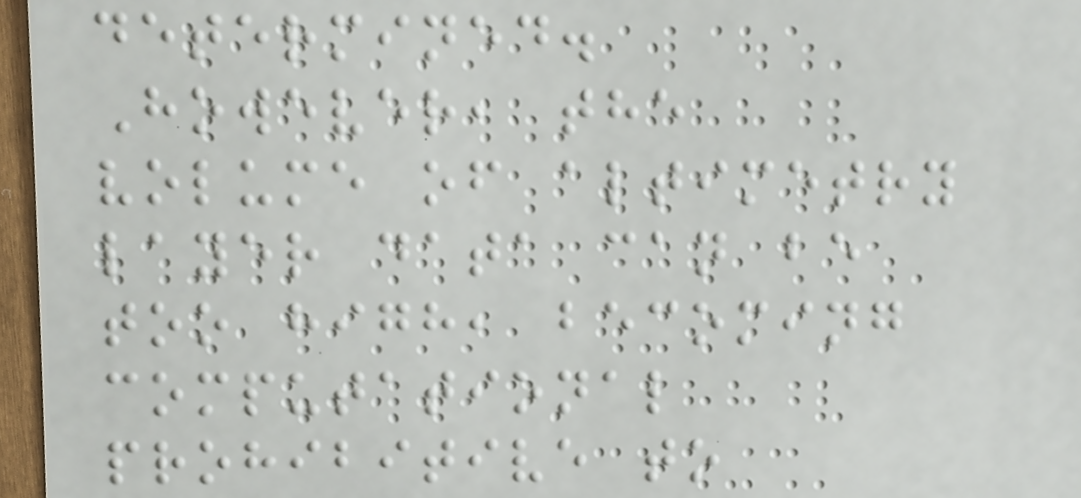determined.
However, the
volume of altimetry
layer data can be
too high, becoming
computational
prohibitive to
